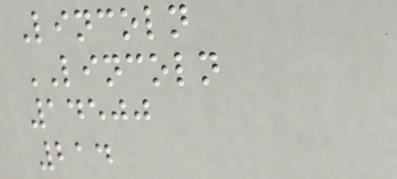Lincoln
LINCOLN
14500
214
